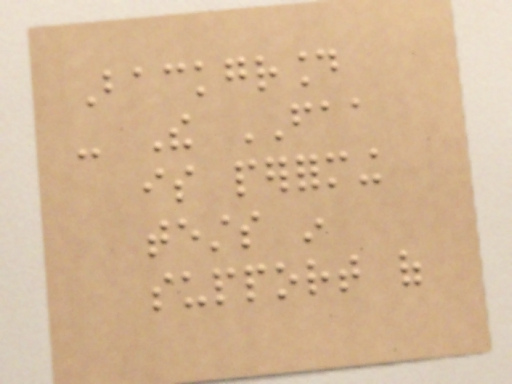Background
- The FAA
is performing
tests in
support of
